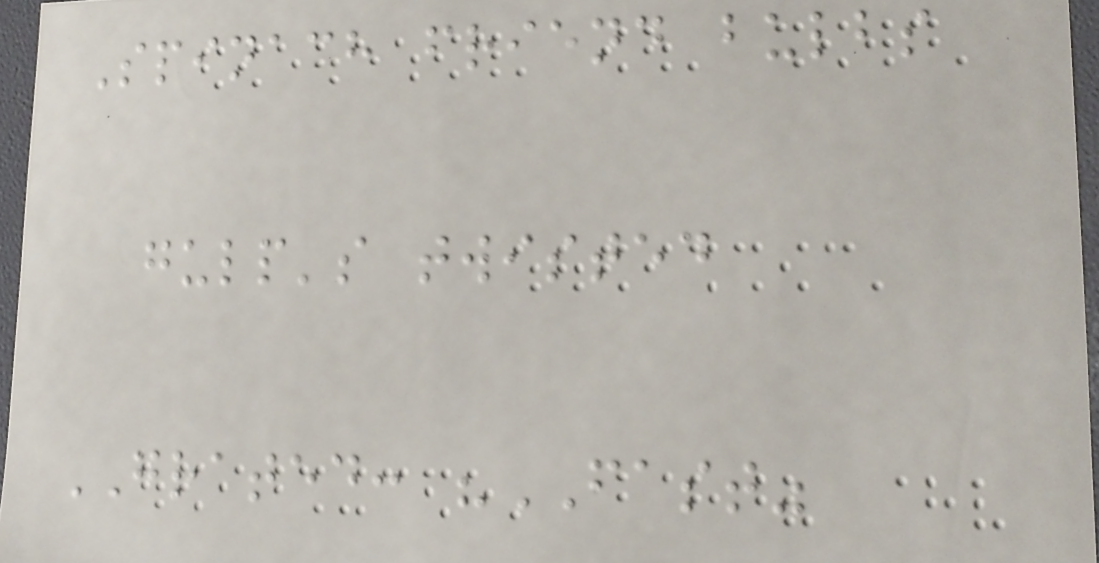Spinach friend bulbs
gulp's twisted
GRATED: "FAST"
